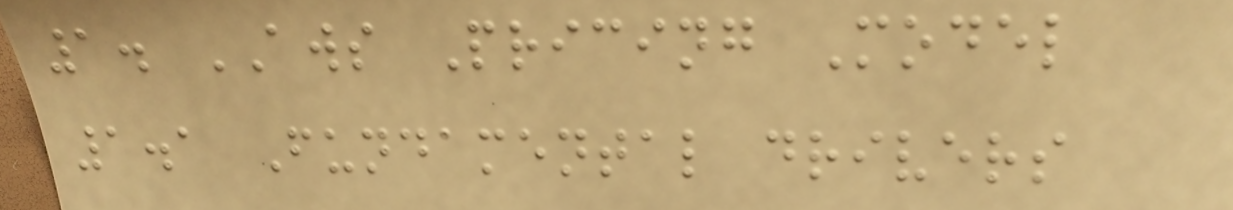1. AWS Pricing Model
1.1 Fundamental drivers
